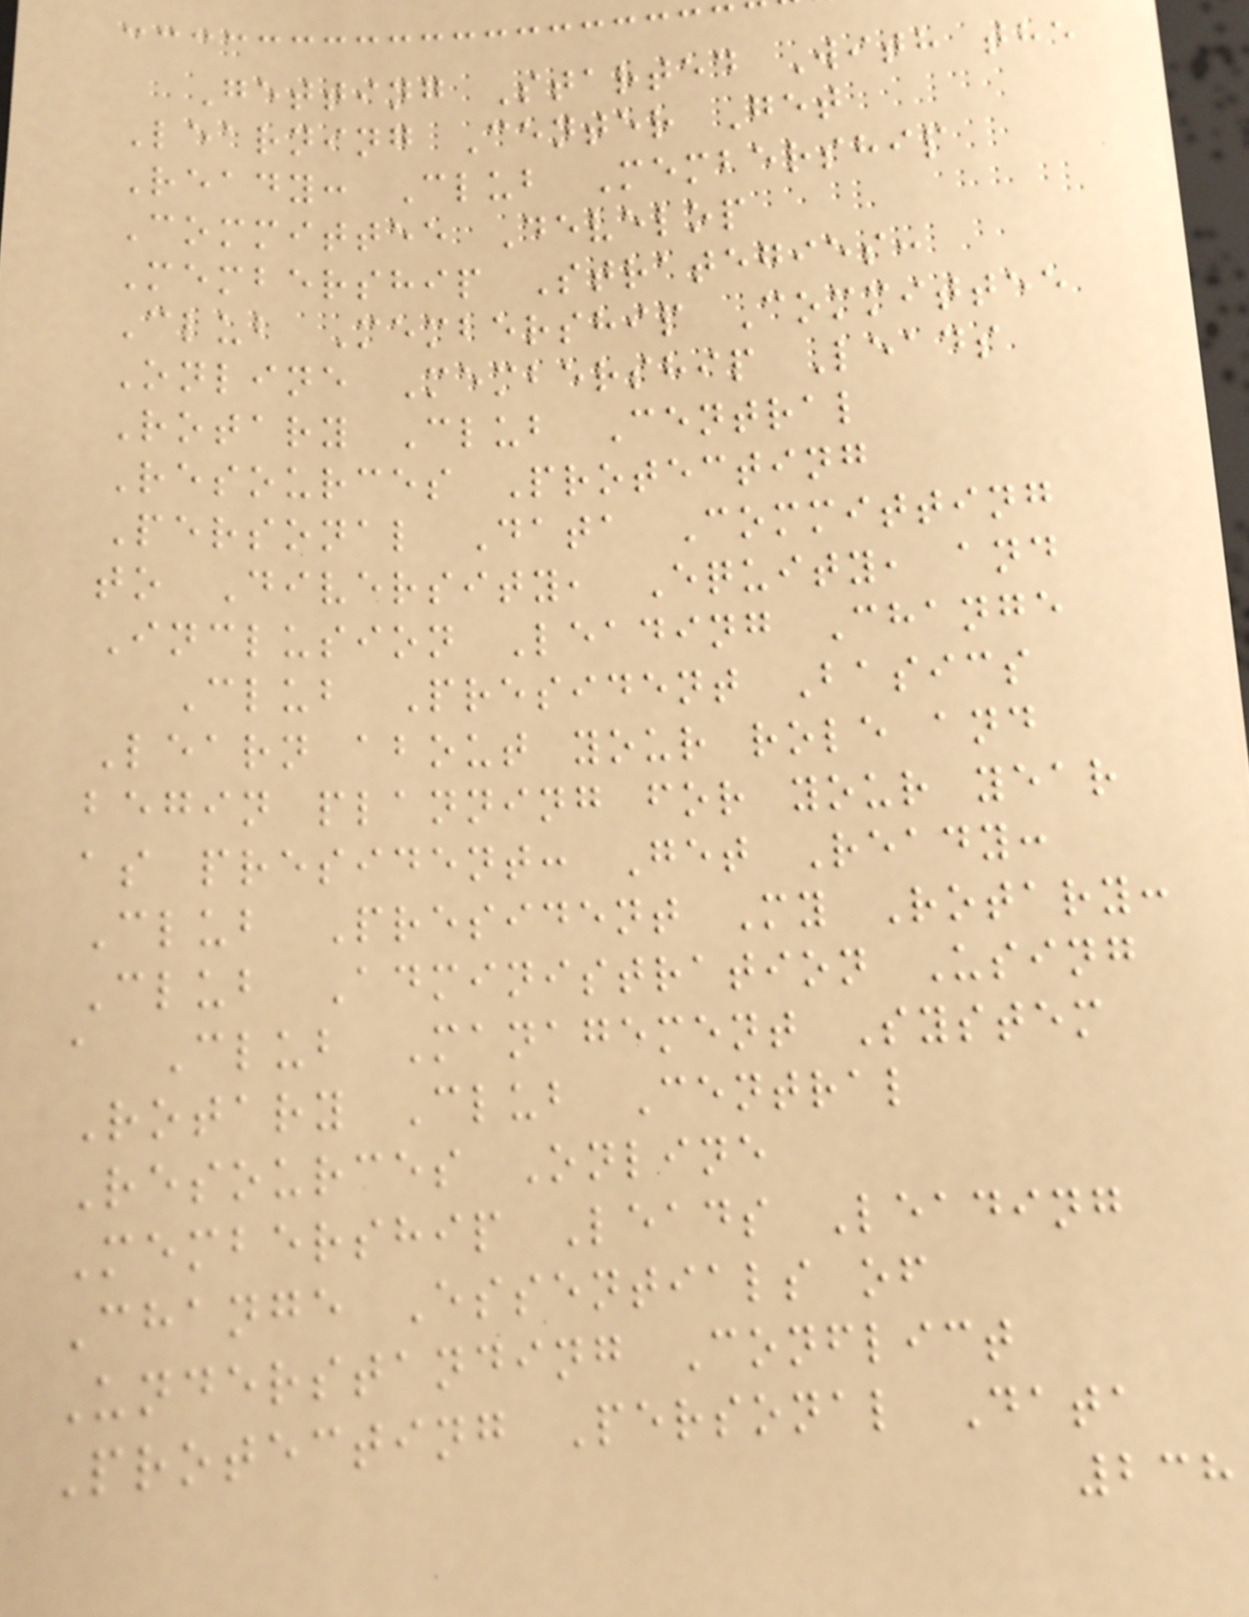Getting Started With the
Learning Center Get
Ready: Club Membership
Committee Develop
Membership Strategies:
Club Membership Committee
Online Membership Leads
Rotary Club Central
Resources Protecting
Personal Data Committing
to Diversity, Equity, and
Inclusion Leading Change
Club President Basics
Learn about your role and
begin planning for your year
as president: Get Ready:
Club President My Rotary:
Club Administration Using
a Club Management System
Rotary Club Central
Resources Online
Membership Leads Leading
Change Essentials of
Understanding Conflict
Protecting Personal Data
238
